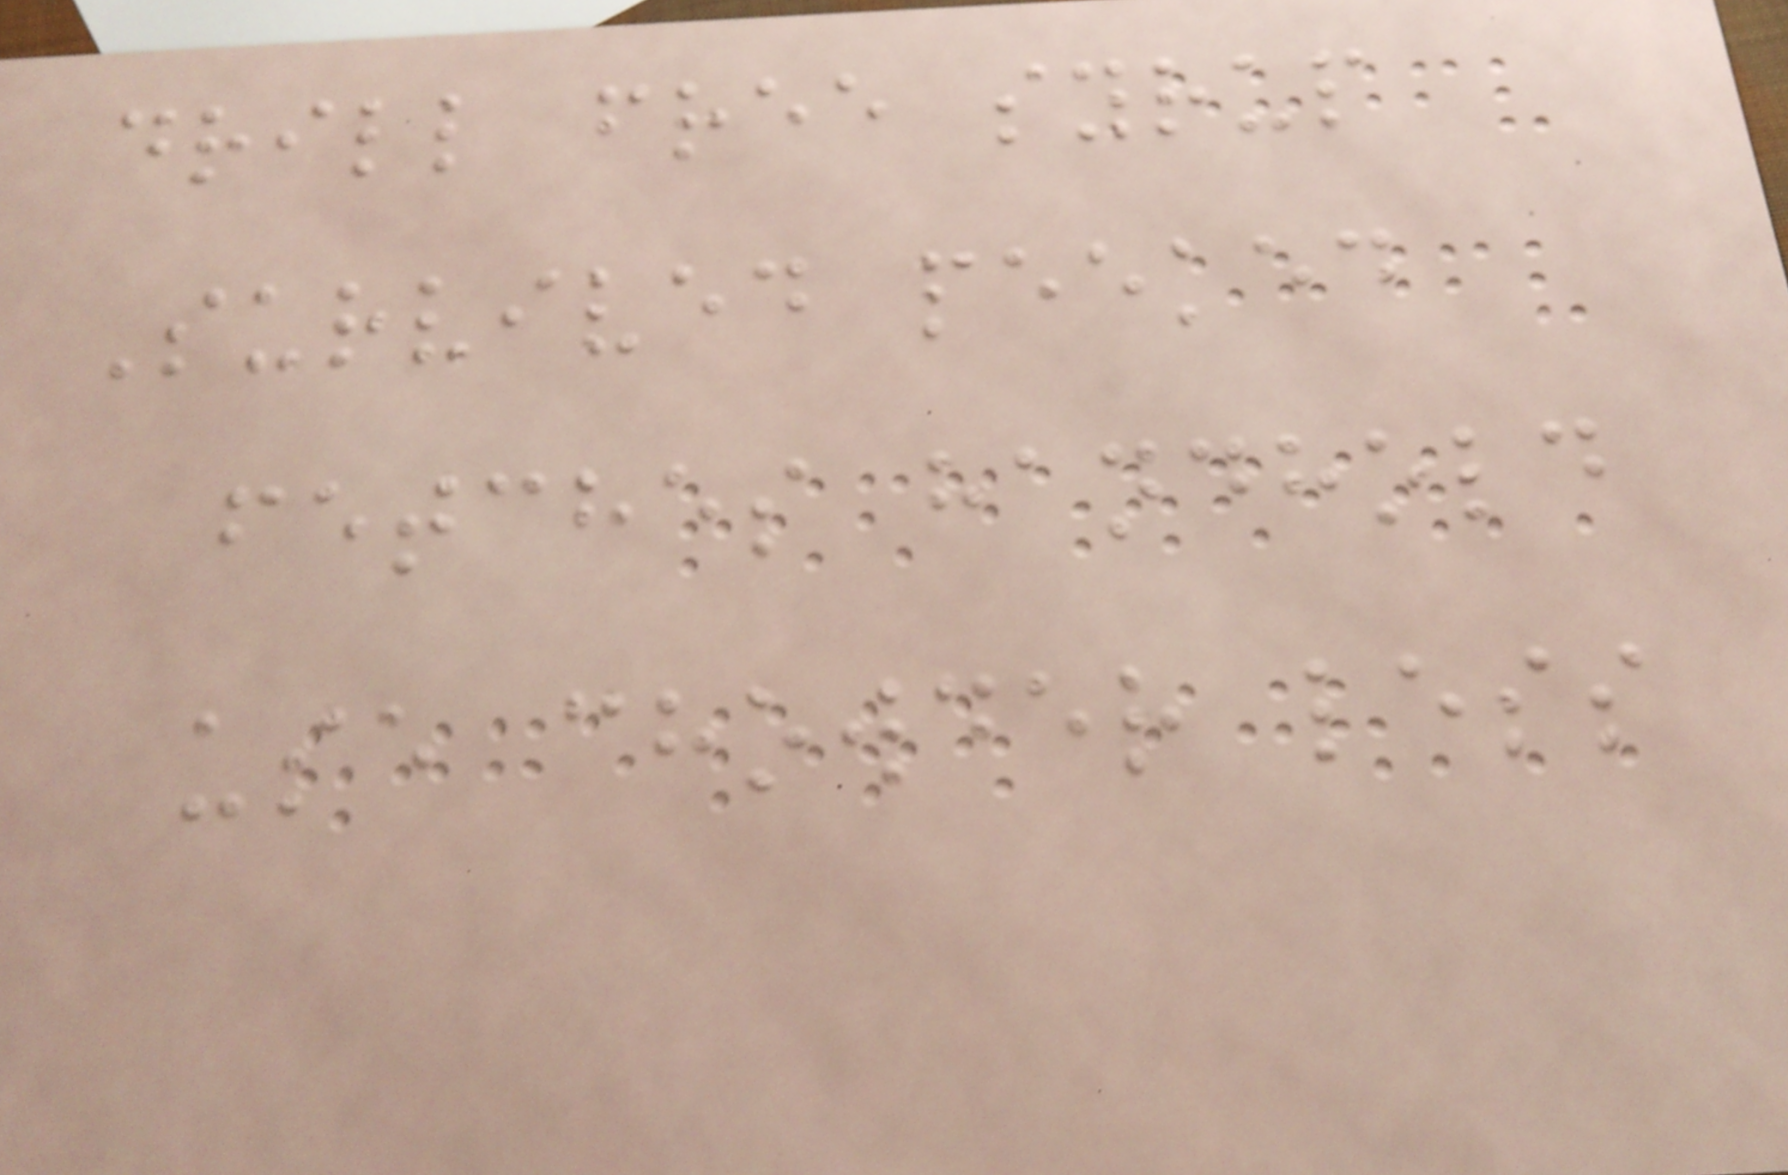drill free syrup
Survived peeked
fetches handhold
use chowder less
